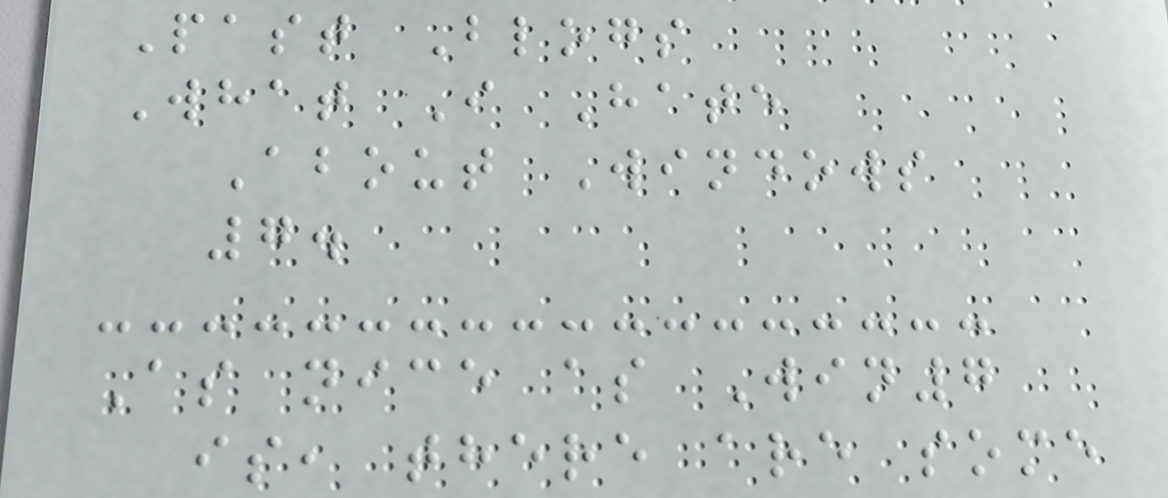Past Blogs
What I Hate
About Windows
7.
As nice as Win7
is, there are some
